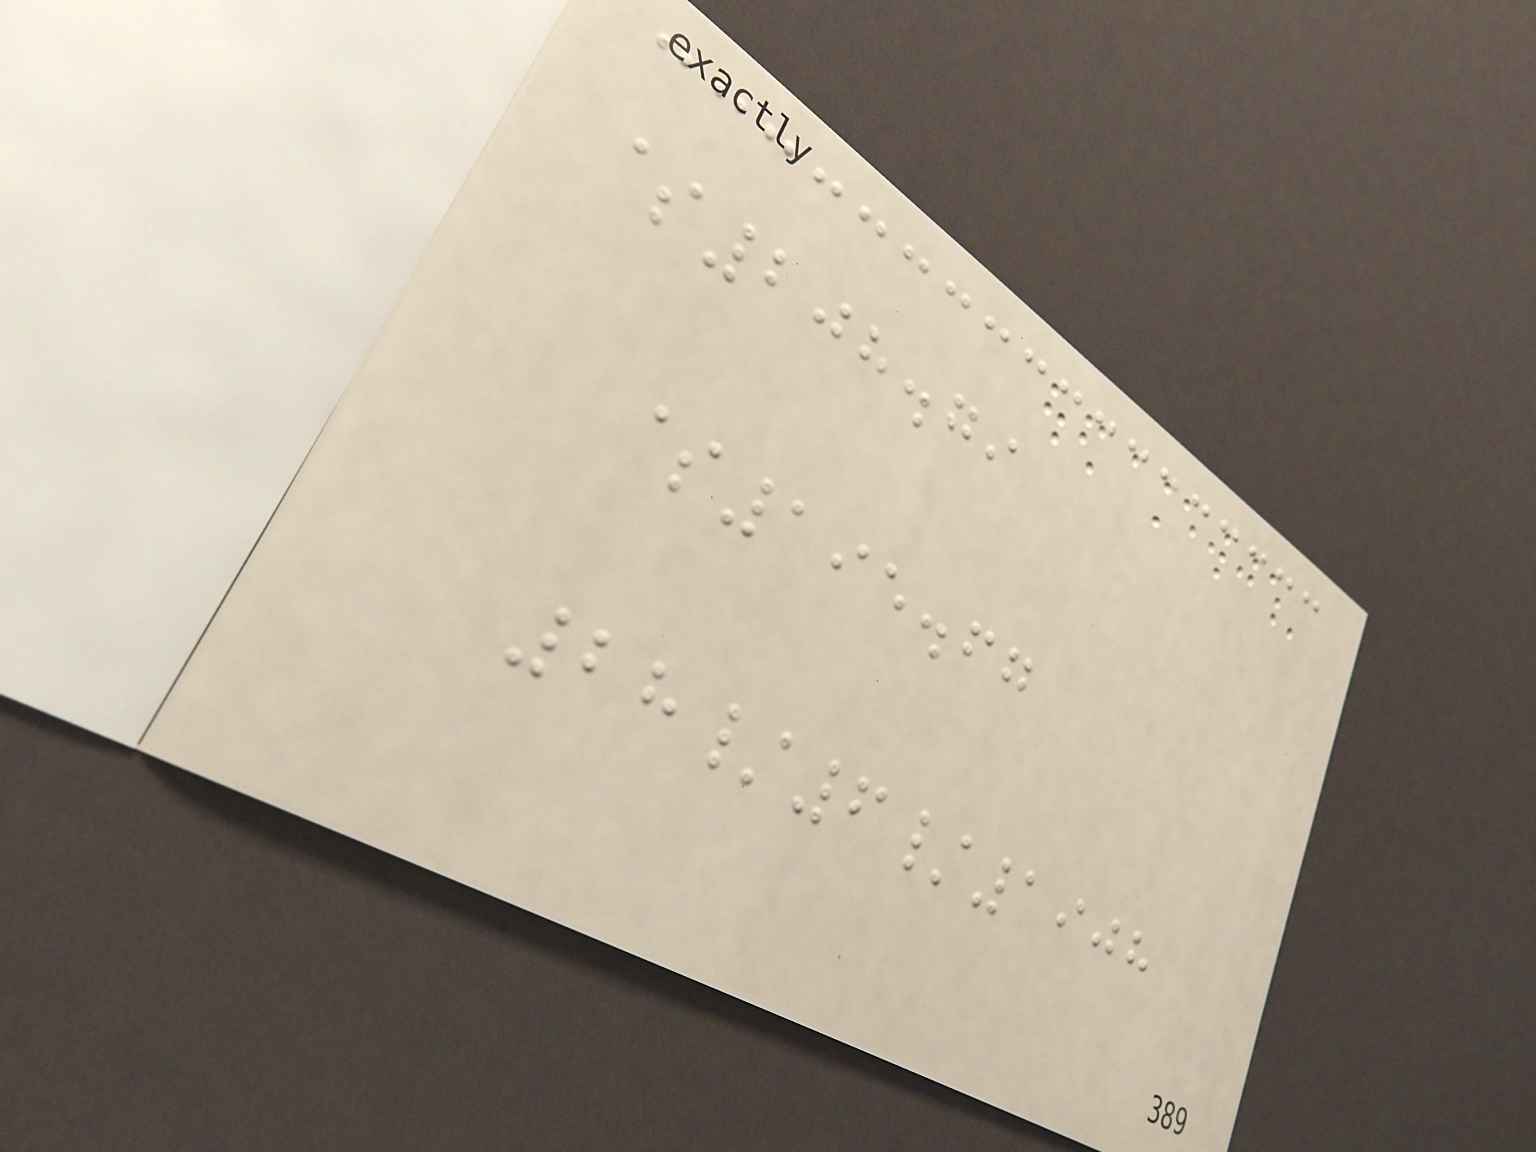$208.79
$195.67
28/6/1908
